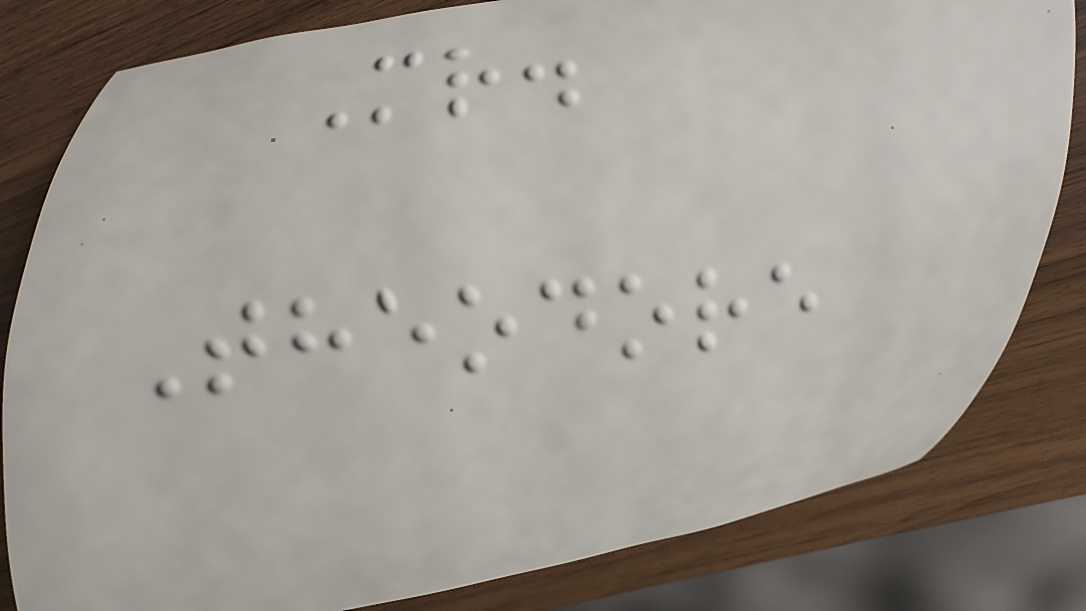Mr.
Theodore
